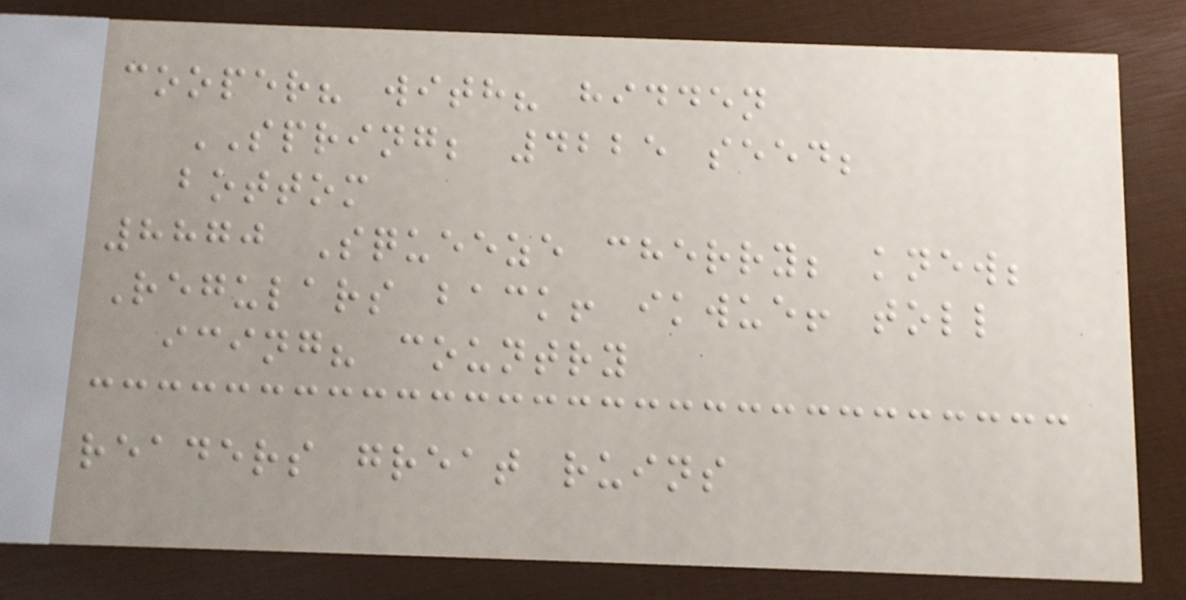cooper? with? hidden
SPRING; 4225 seed;
bottom
8870 Squeeze cherry; knew;
Regulars back! ikwue! toll
icing? country
readers great ruins
